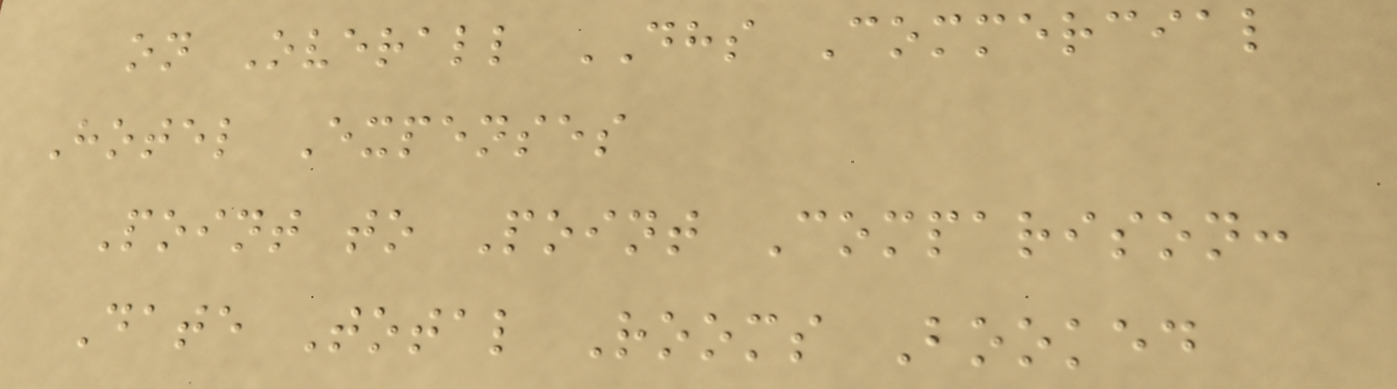on Overall DHS Commercial
Hotel Expenses
Point to Point Comparison:
Date Total Rooms Booked
